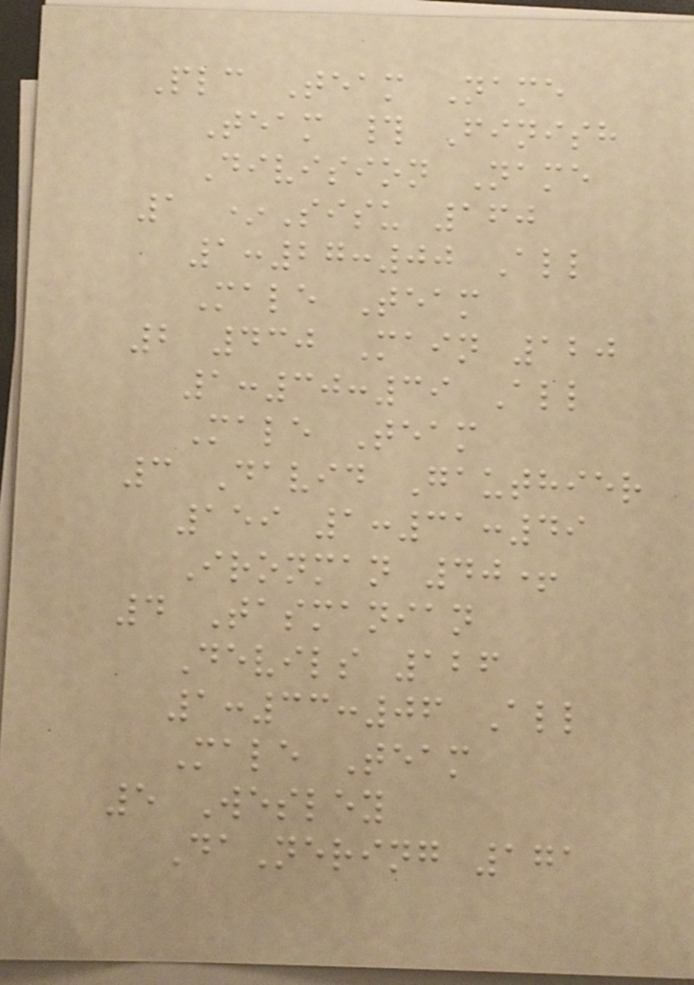Plc Team Name
Team # Finish
Division Name
1 *Sisu 160
1:27:00 All
Male Team
2 430 Main 120
1:30:39 All
Male Team
3 David Gauthier
159 1:31:49
Ironman 40+
4 Tasmanian
Devils 126
1:33:06 All
Male Team
5 Wesley
DaNering 171
